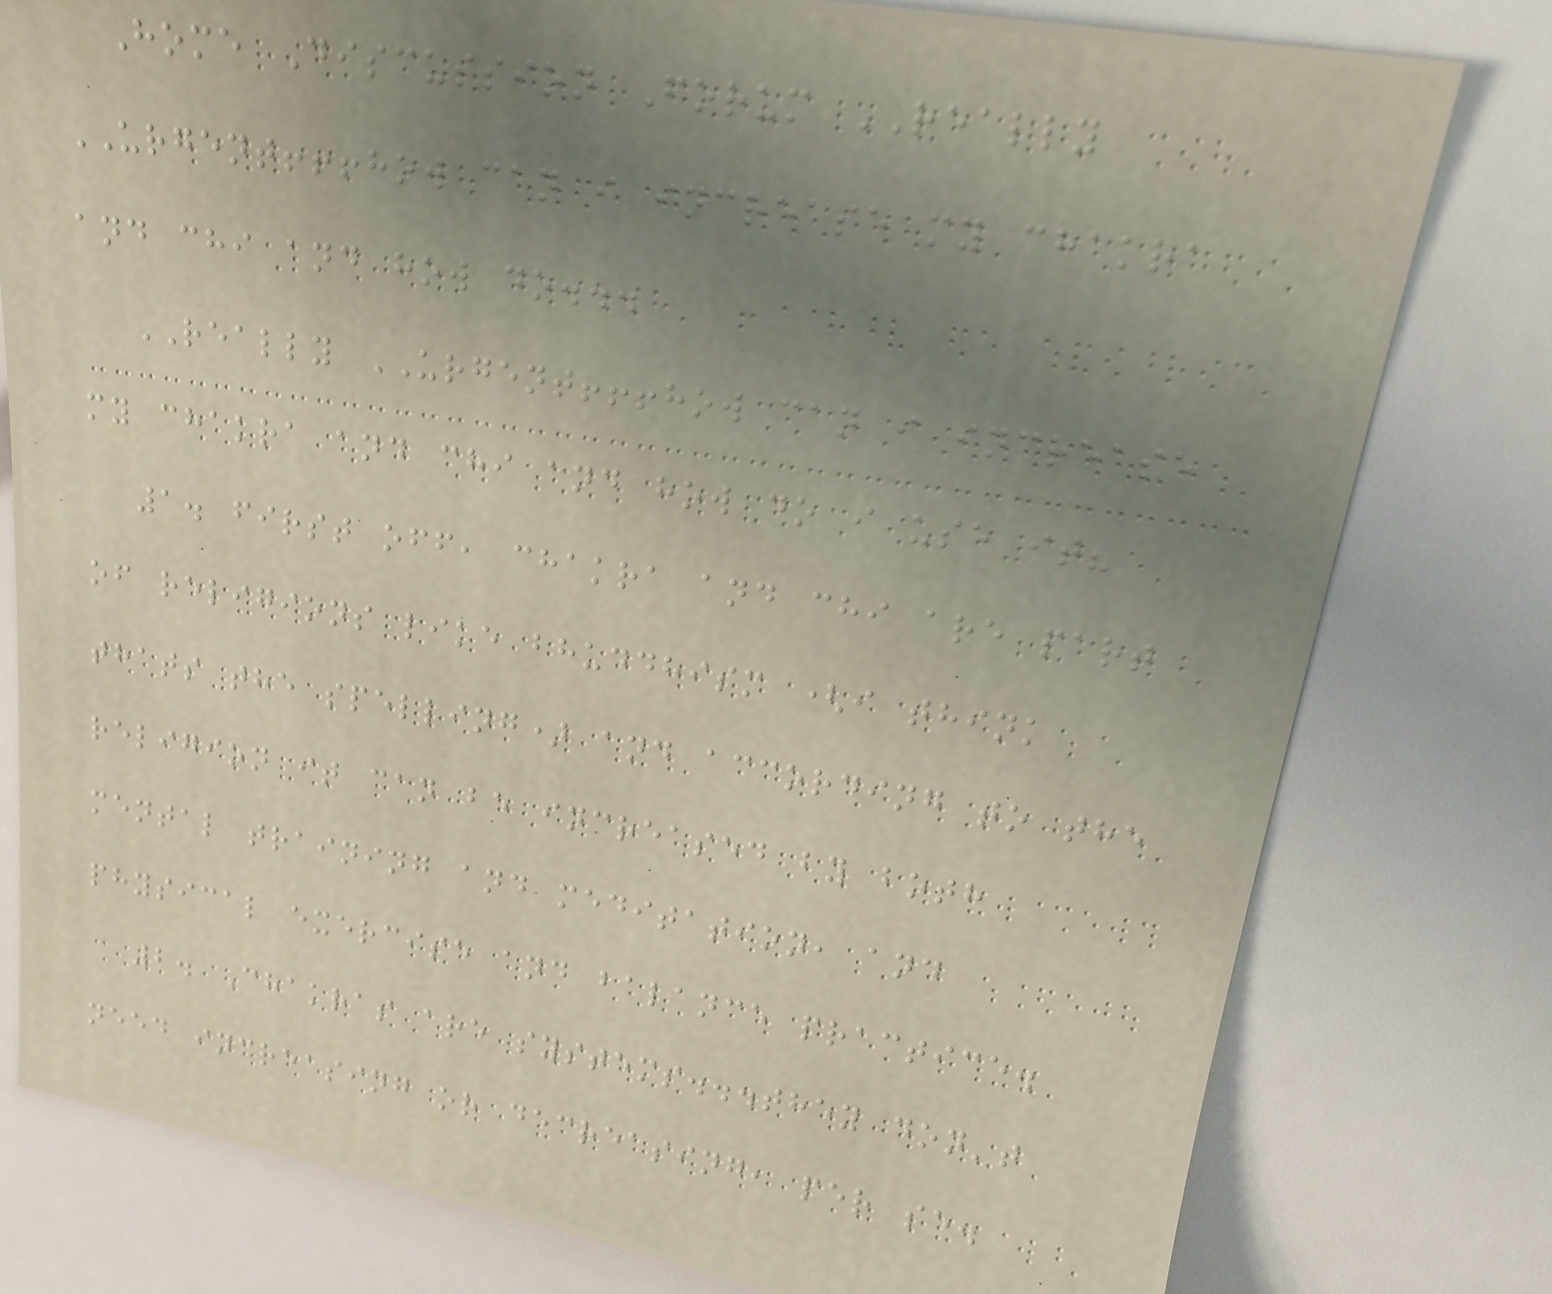Home Discussion Forum REALLY
URGENT!!!how can i increase my chakra
and chi and how do...
REALLY URGENT!!!how can i increase
my chakra and chi and how do i use it?
1. first off, chakra and chi are part
of religions like bhuddhism (i think
thats the spelling) and according to the
religion it can be increased by both
mental training and meditation, and
physical exercise and balance practice.
2. Chakras are systems...they don't
need increasing or decreasing, per se.
